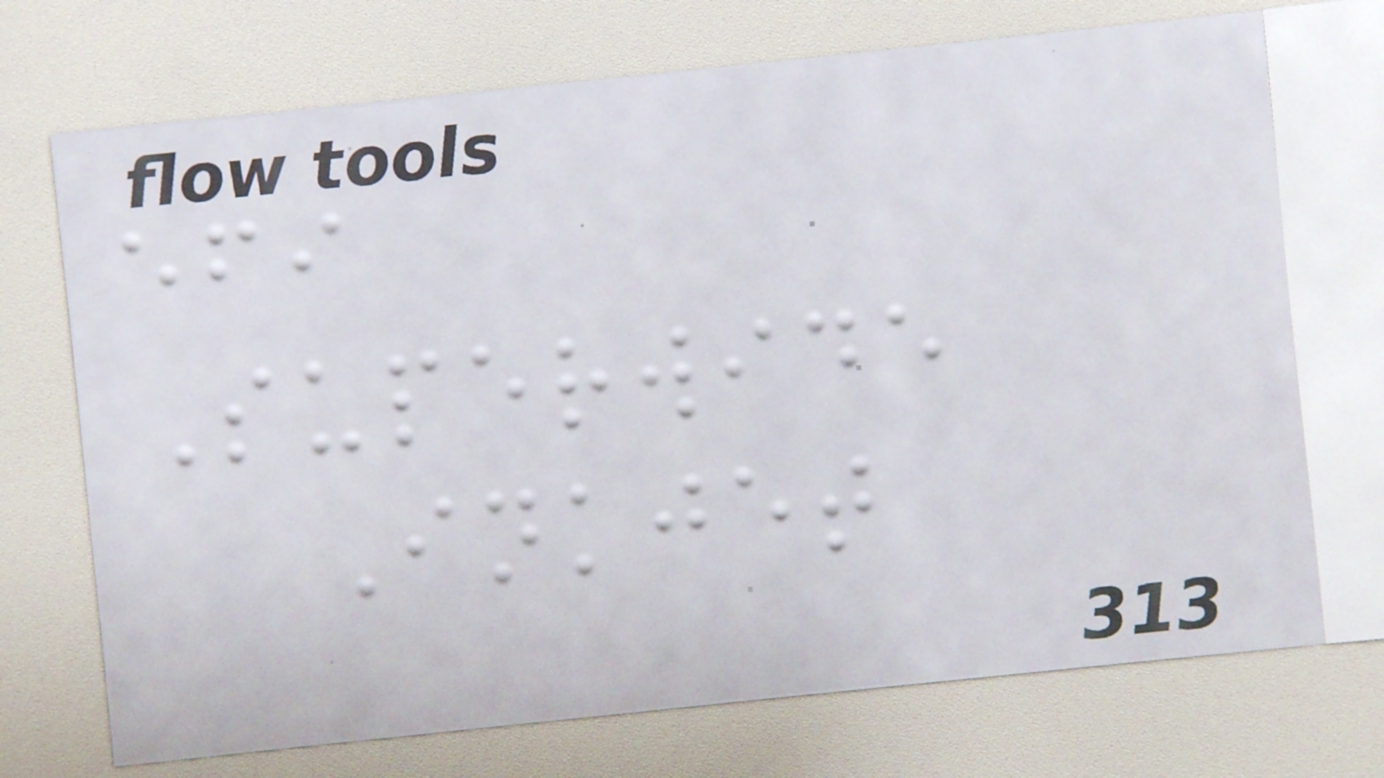efi
Superwide
Inkjet
